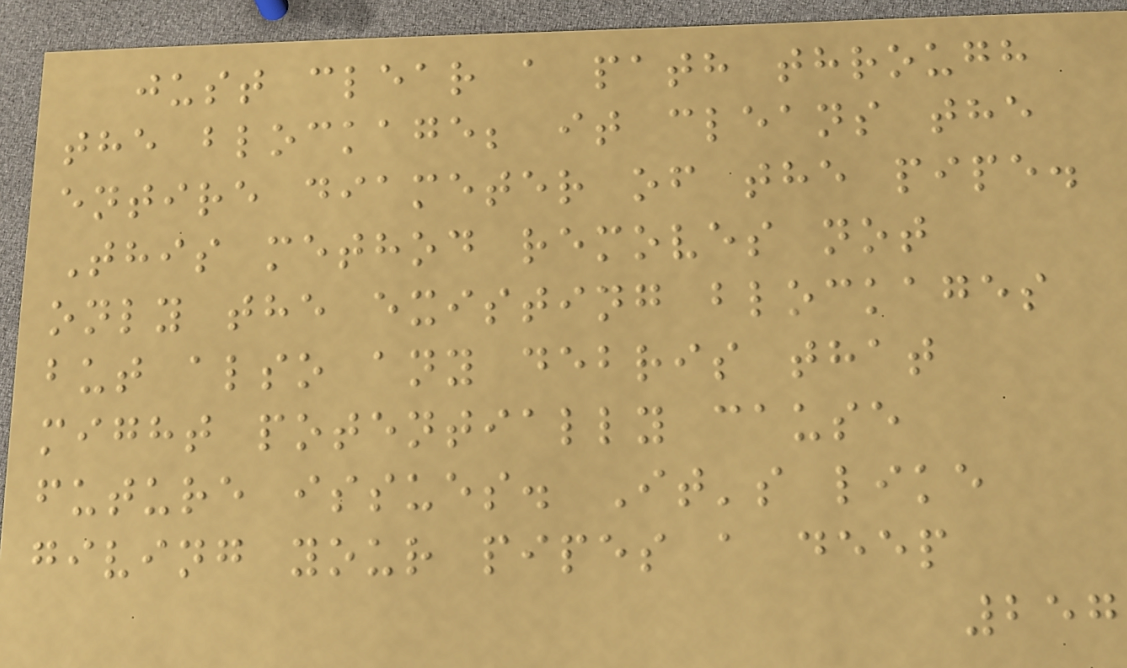just clear a path through
the blockage; it cleans the
entire diameter of the pipe.
This method removes not
only the existing blockages
but also any debris that
might potentially cause
future issues. It's like
giving your pipes a deep
257
